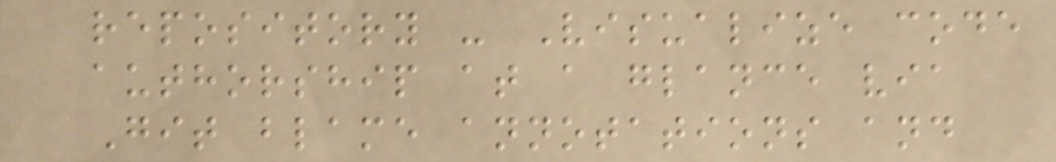repository - Visualize code
authorship at a glance via
Git blame annotations and
